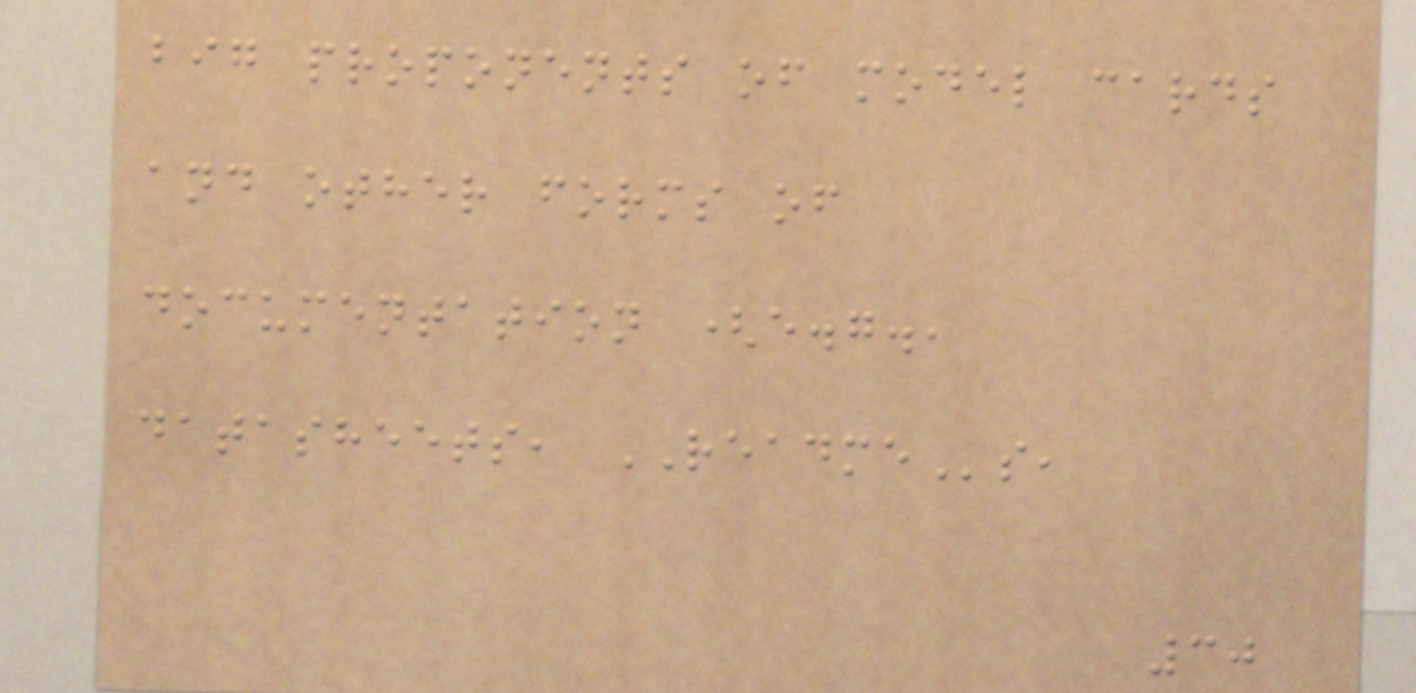big proponents of model cards
and other forms of
documentation (e.g.,
datasheets, READMEs,
30
